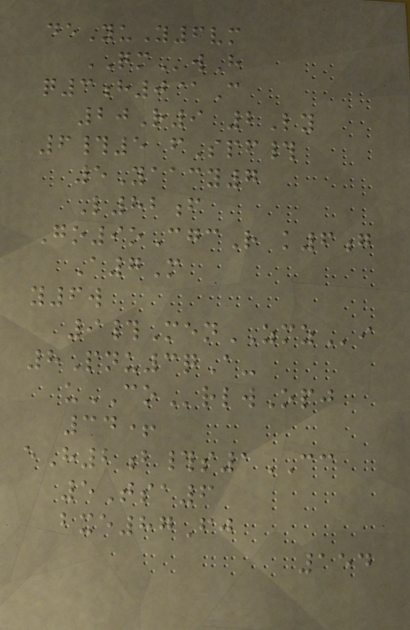deYuY6vm
QMwH
q3h0@C
20R9 2Ly
6#5 fSpf#
5Yaacy7
L82f
Go9oCgcR k6g
A7M
y6w
9#MenZMZi
8Pnu3qA-
uCOrlwOpj
34+
eH2b#s1CC
5Tsa6
bxe87Fj
154
